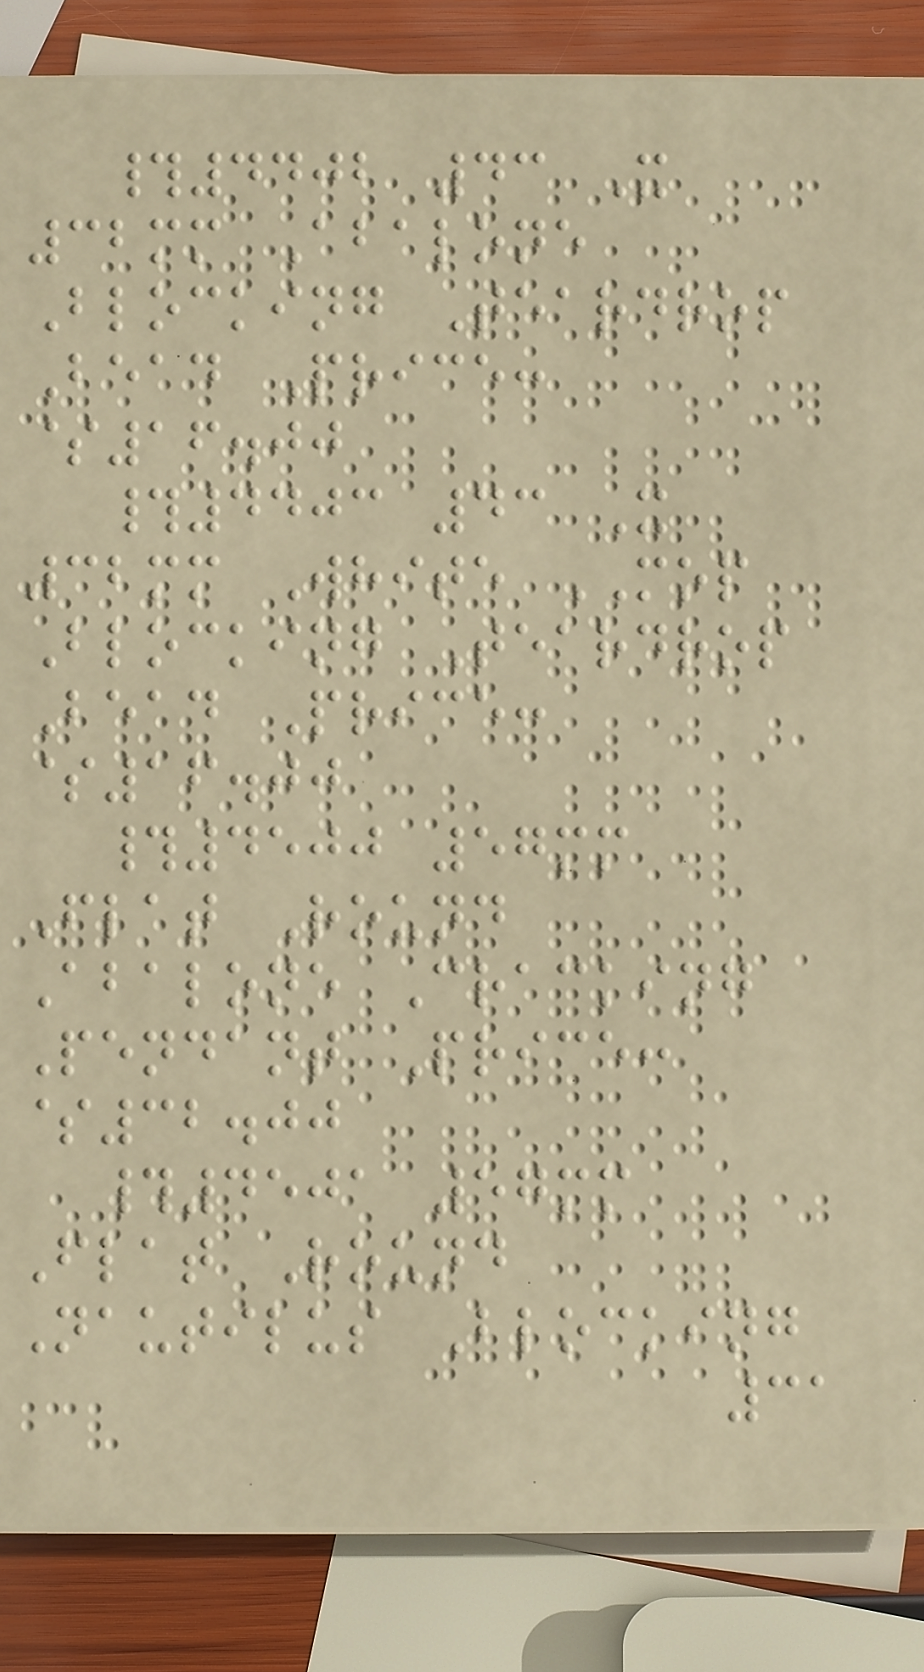#4402 43 X
32mm Abalone
Blocking Teardrop
Bead Price:
$16.00
#4403 43 X
32mm White MOP
Blocking Teardrop
Bead Price:
$16.00
#4500 57mm
Flat Round
Abalone Cracking
Pendant Price:
$32.00
#4501 57mm
Flat Round
Nautilus Blocking
31
